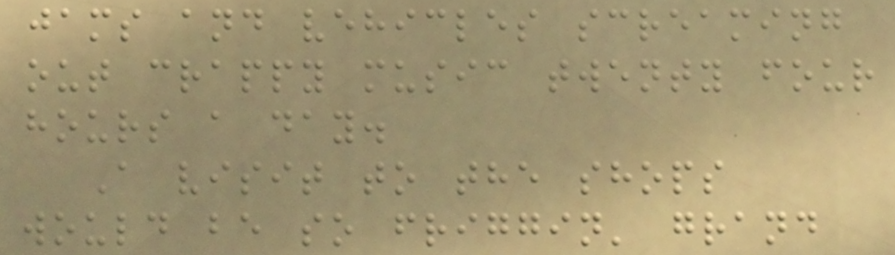jams and vehicles screaming
out crappy music twenty four
hours a day.
A visit to the shops
would be so friggin' grand
